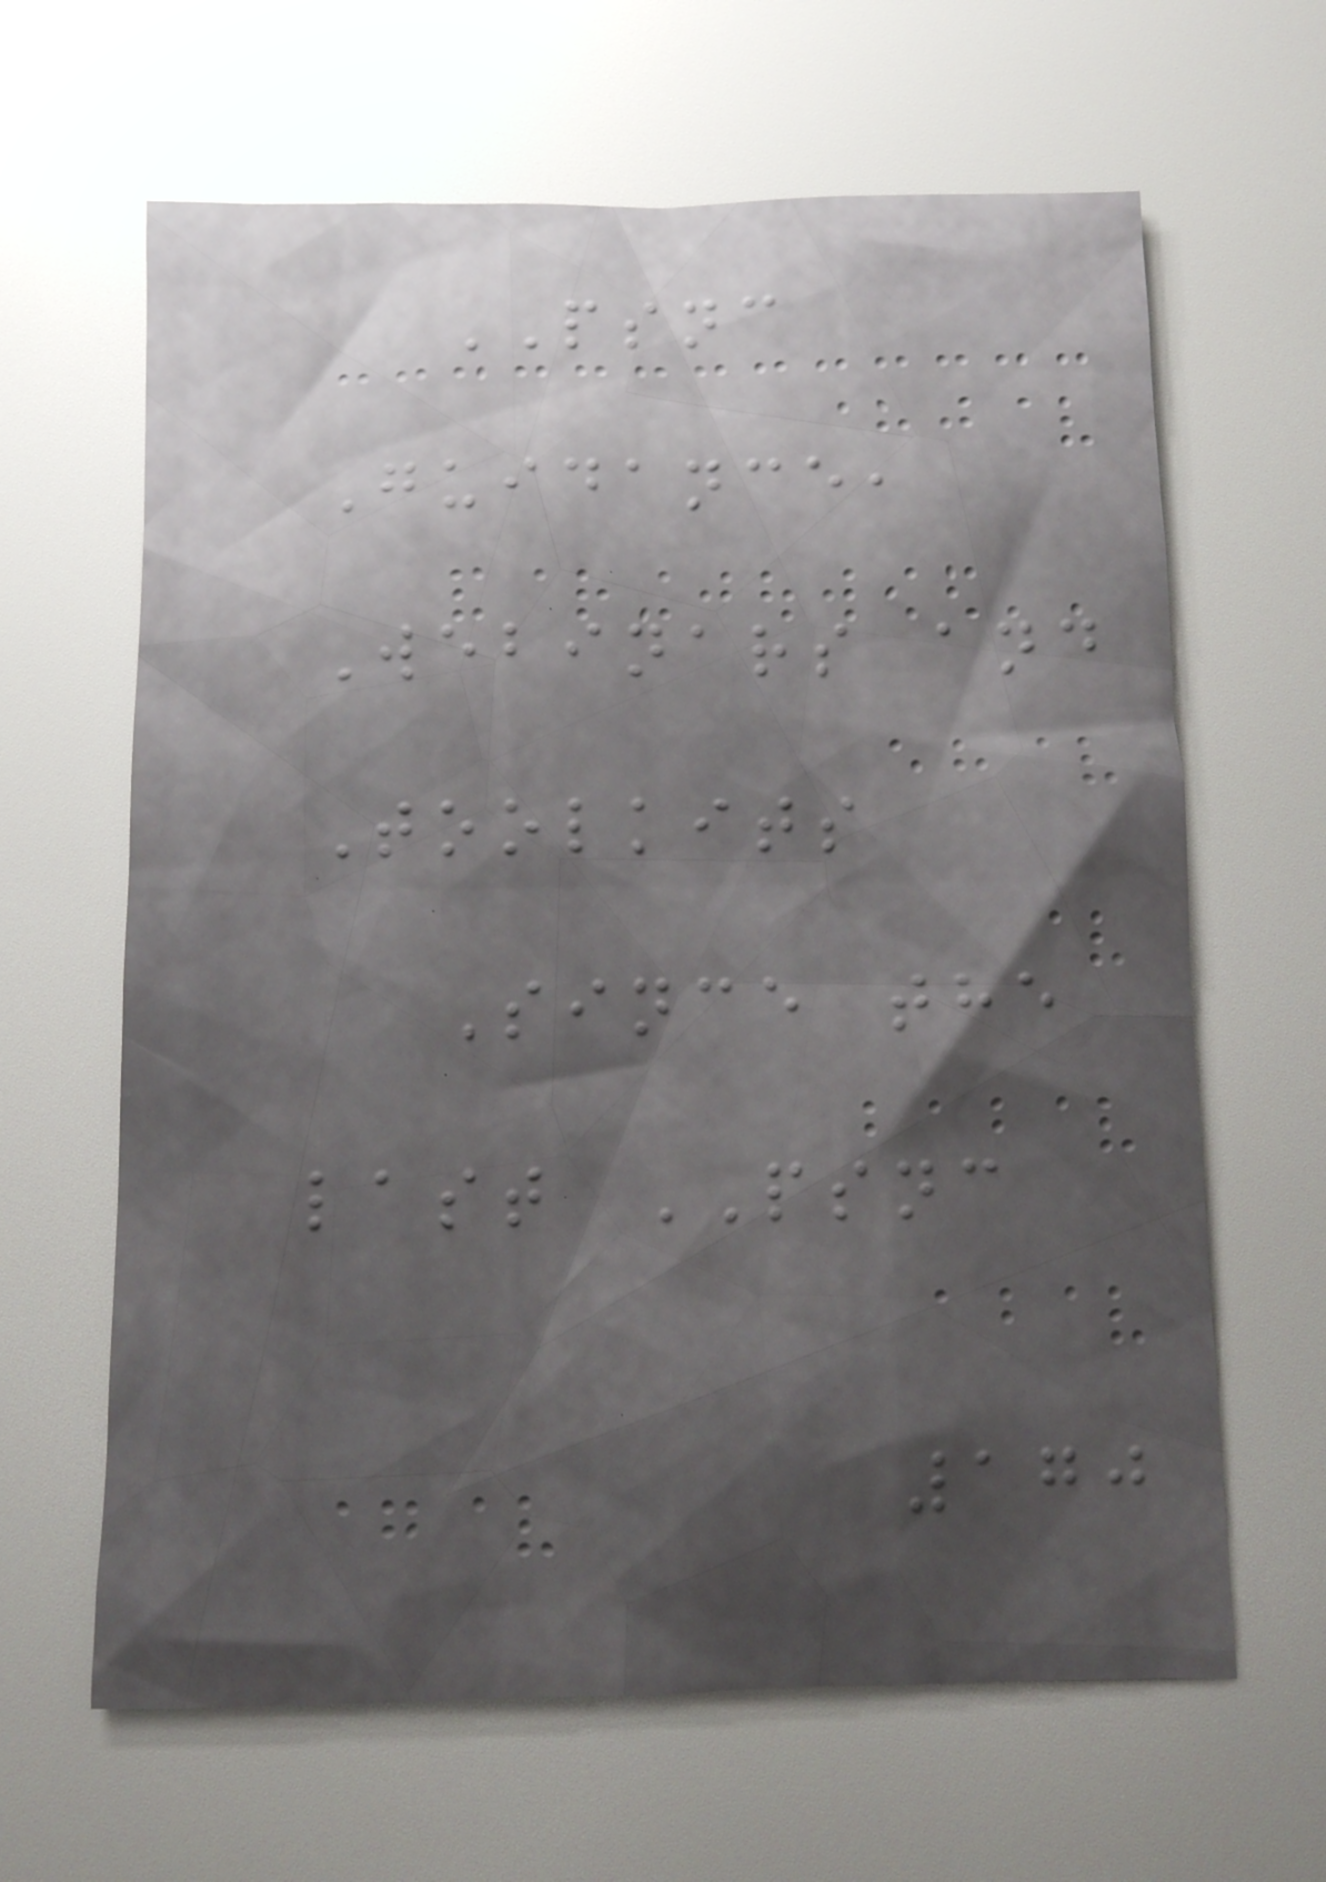PSNC
Guidance,
Webinars and
Toolkits
Since the
last PSNC
170
